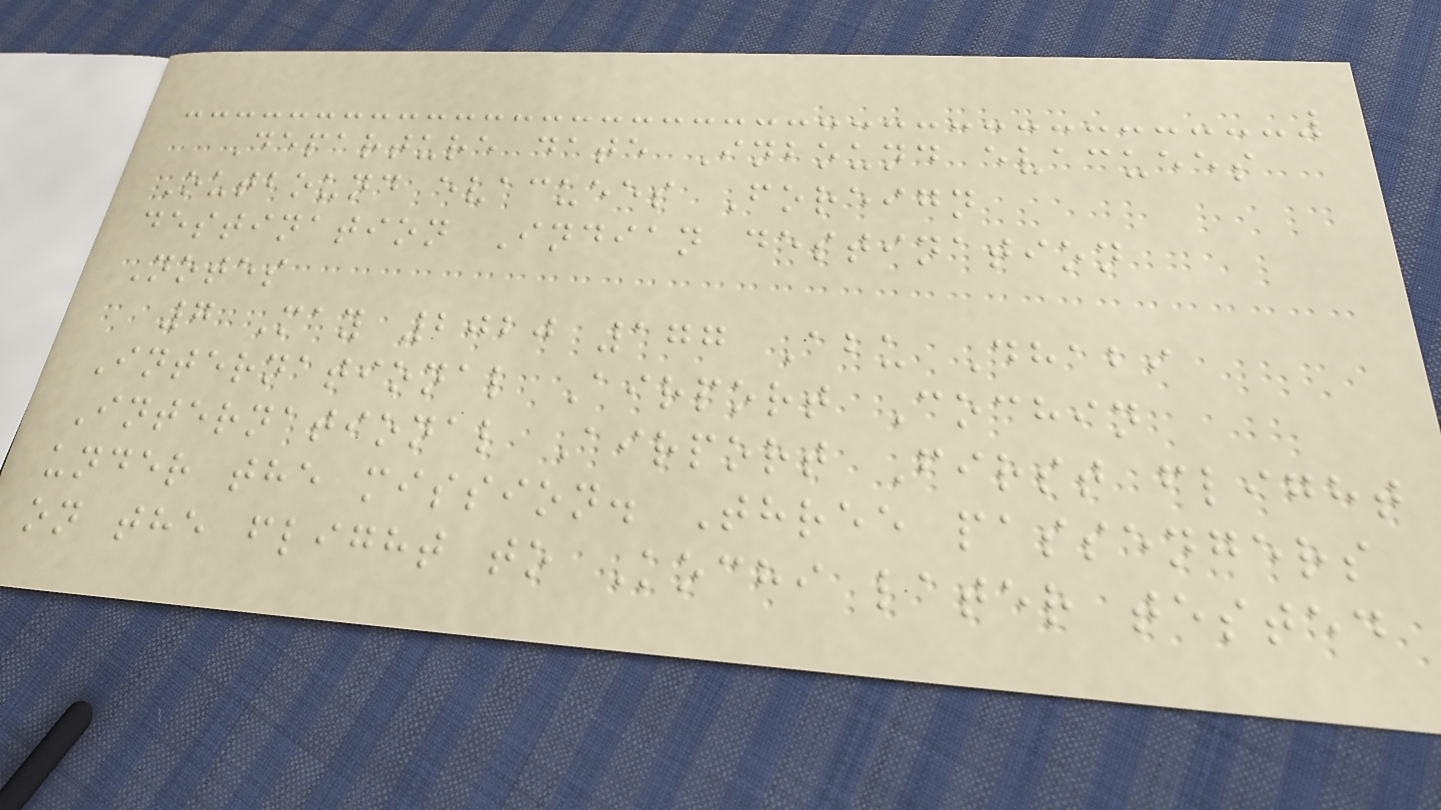Departure date Inbound evacuees
Outbound evacuees Foreign
destination Indian destination
Notes
7 May 2020 177 Abu Dhabi
International Airport Cochin
International Airport First flight
under the mission. Three passengers
on the flight to Kochi later tested
